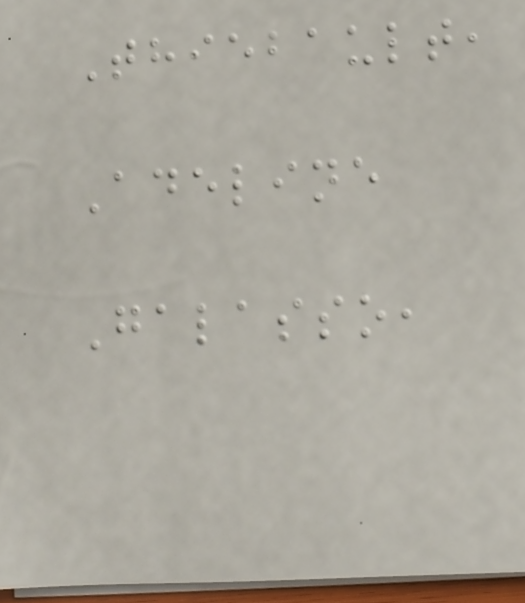Thiebault,
Adeline
Galasso,
